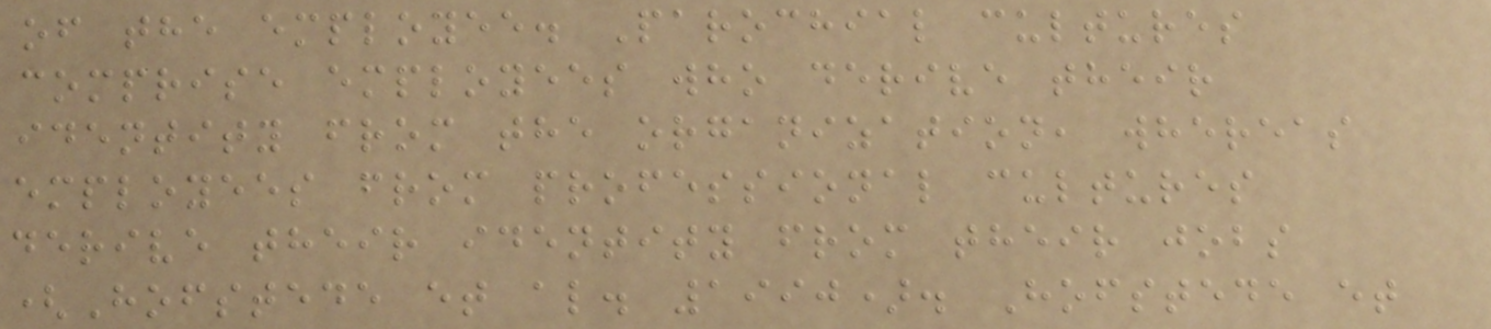of the employee. Parochial cultures
comprise employees who derive their
identity from the organization, whereas
employees from professional cultures
derive their identity from their jobs
(Hofstede et al. 1990). Hofstede et
